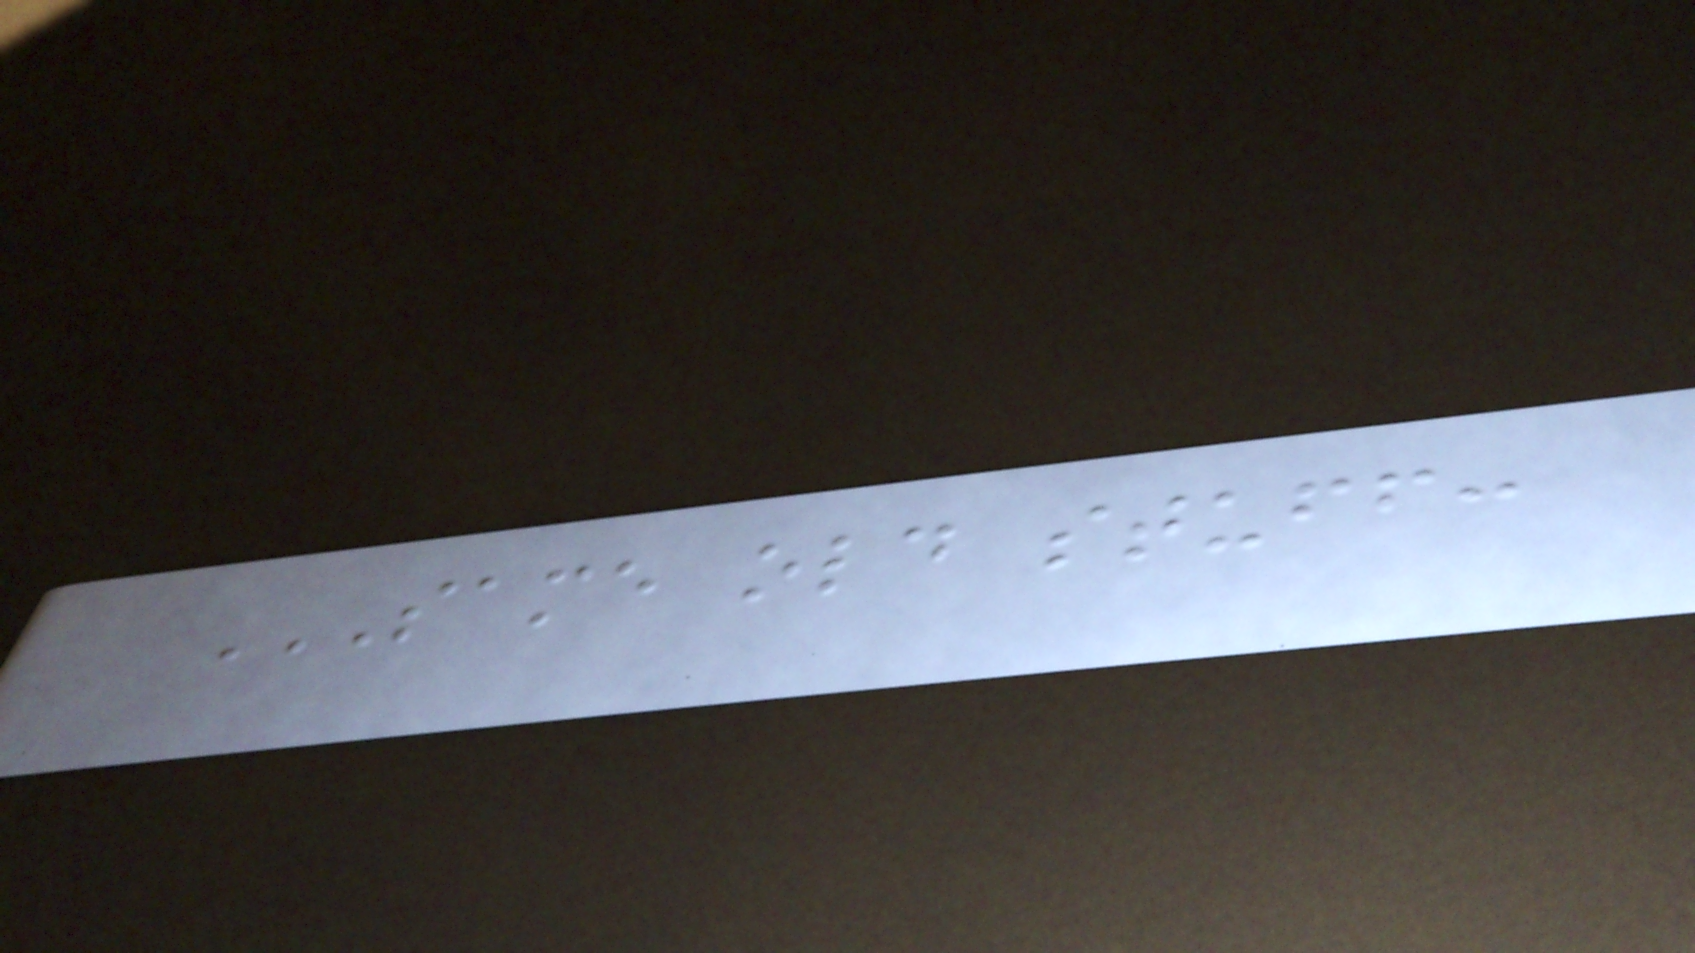SAME OLD STUFF:
